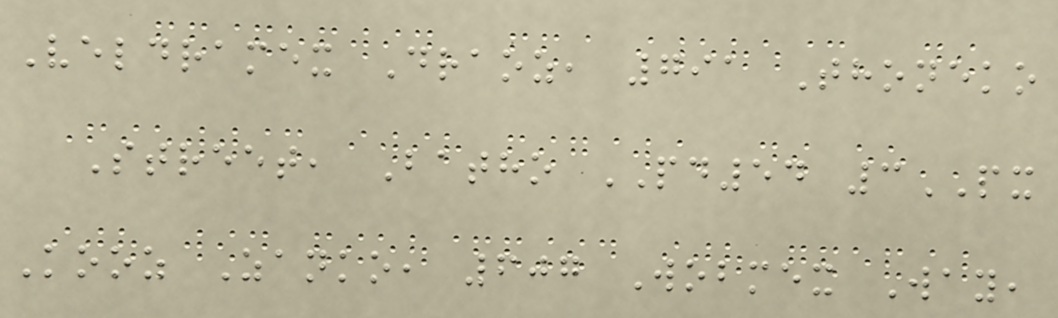Veldramex Draoz, 791 Thoneko
Street, Batho PD54 3PX
Kooz Zanko, 607 Wobmex Way,
